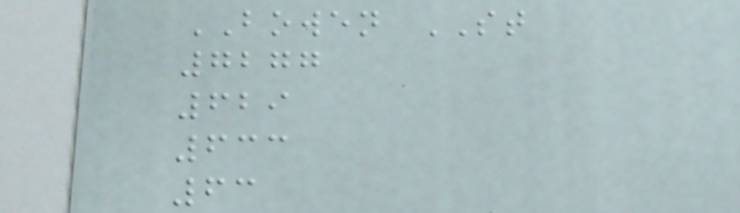BOWEN ST
7277
629
633
63
